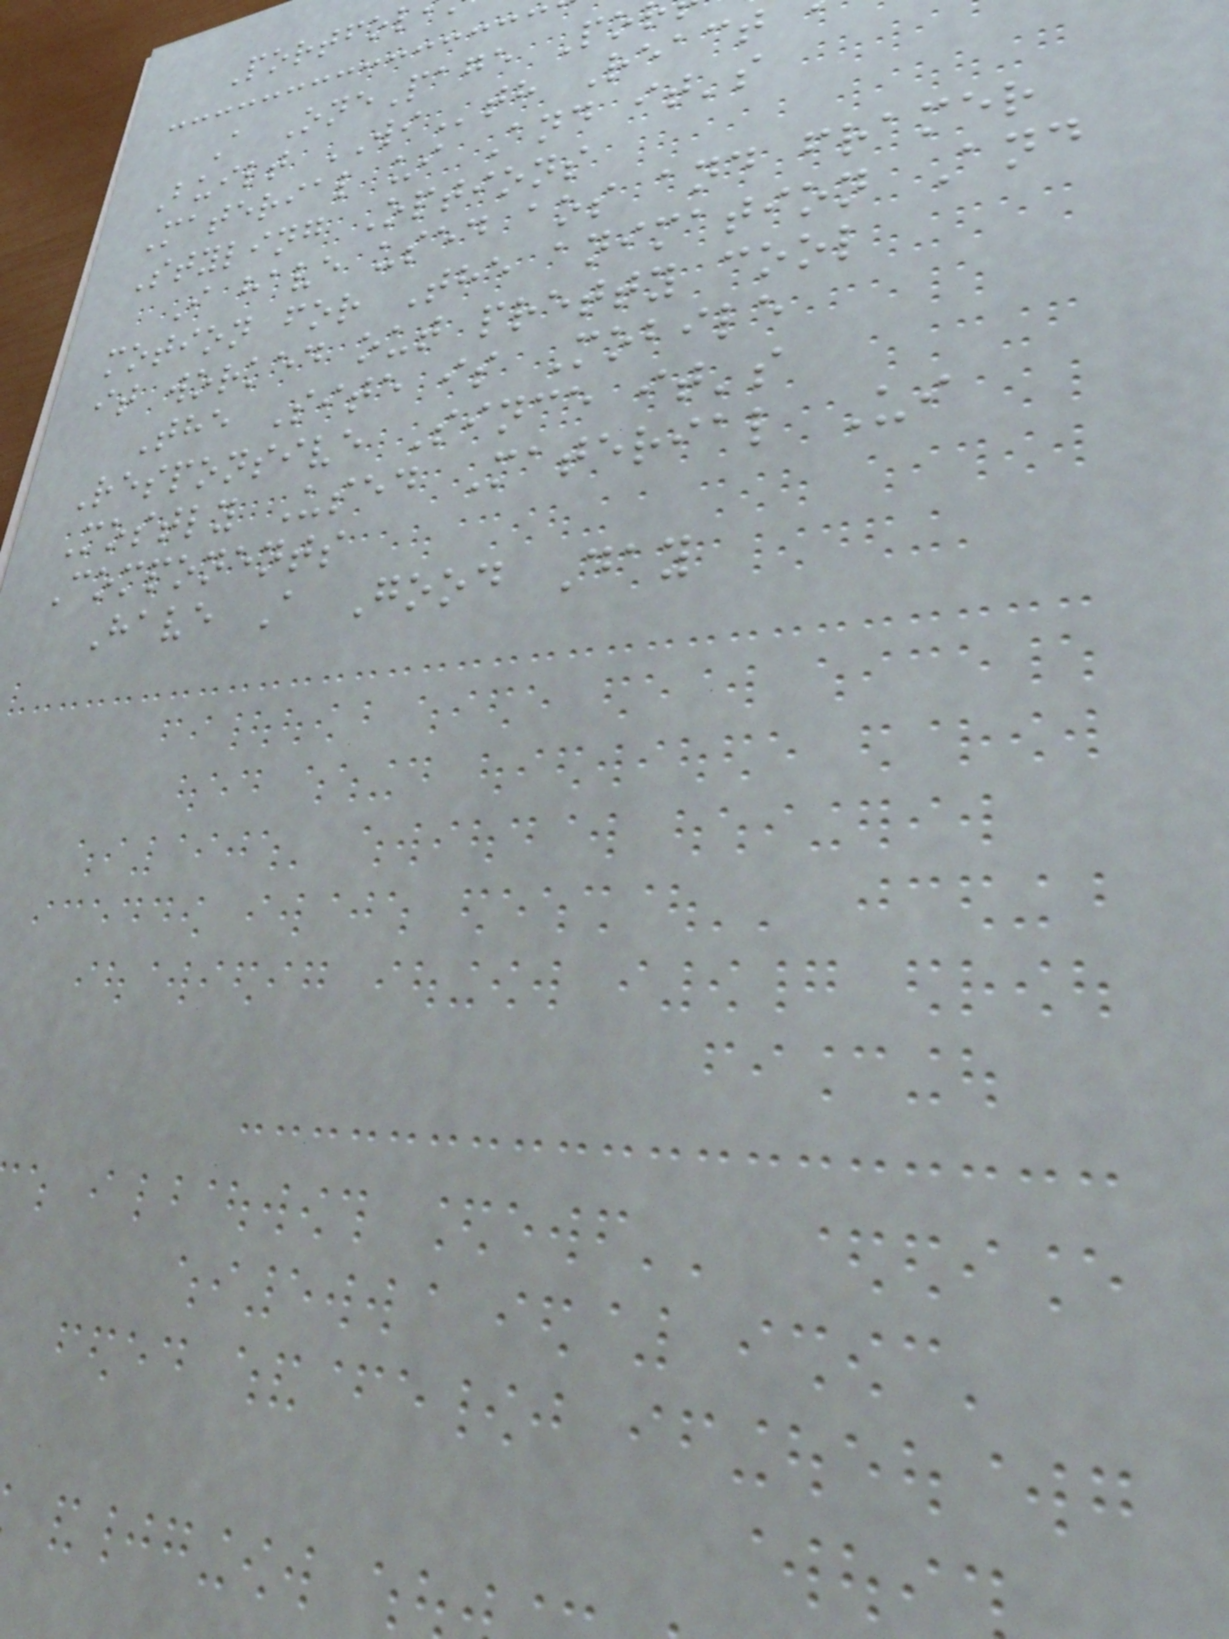Portfol
A OnePage Po
Built WIth React
Material ui And it's
Styling Options
I have used aos and framer
motion for The animation And
it worked out pretty cool
The Site is Mobile
Responsive Since it's
Mostly Used Material Ui
Components
Have A Good Day
